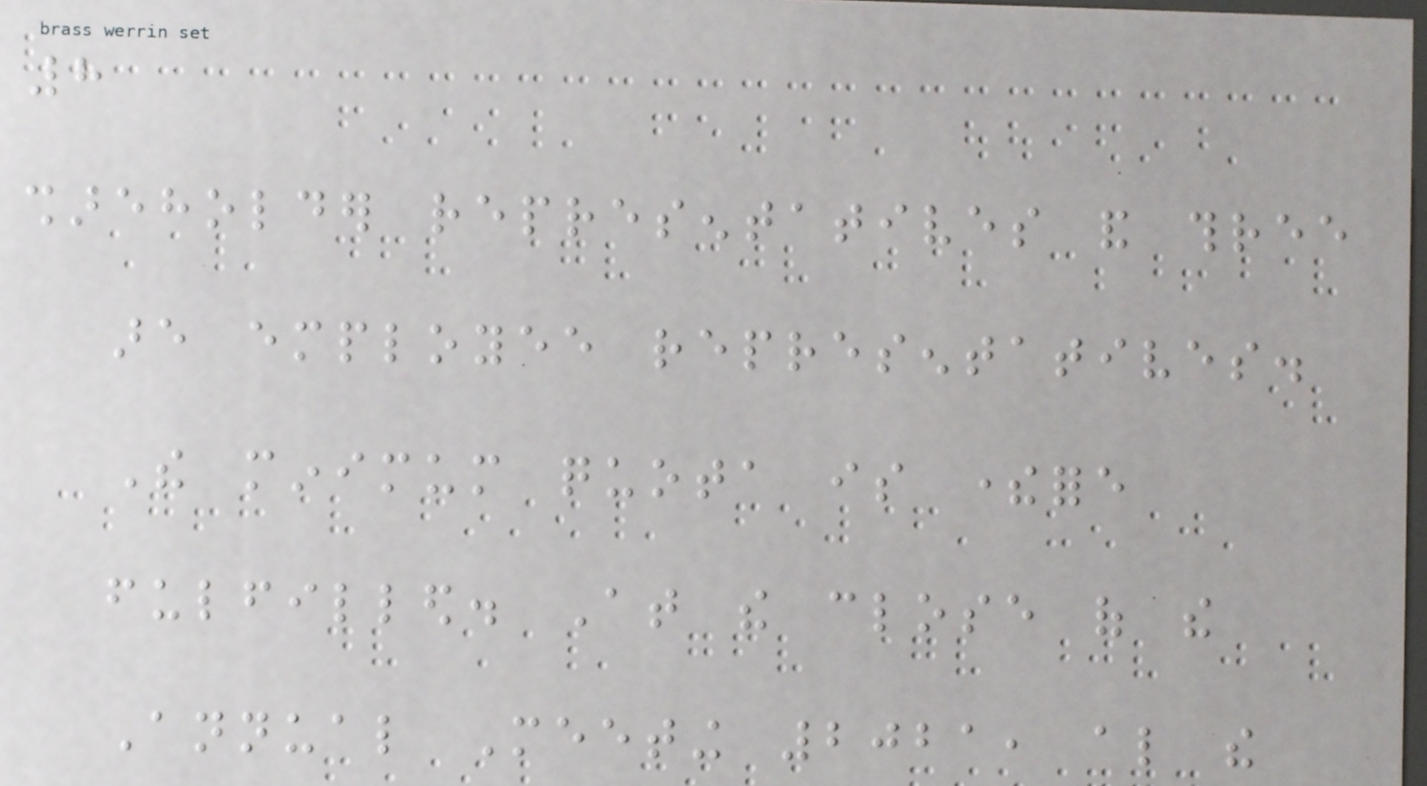8
shareholder representatives and three
are employee representatives.
The minimum quota is therefore
fulfilled. At the close of the
Annual Meeting 2021, also the
